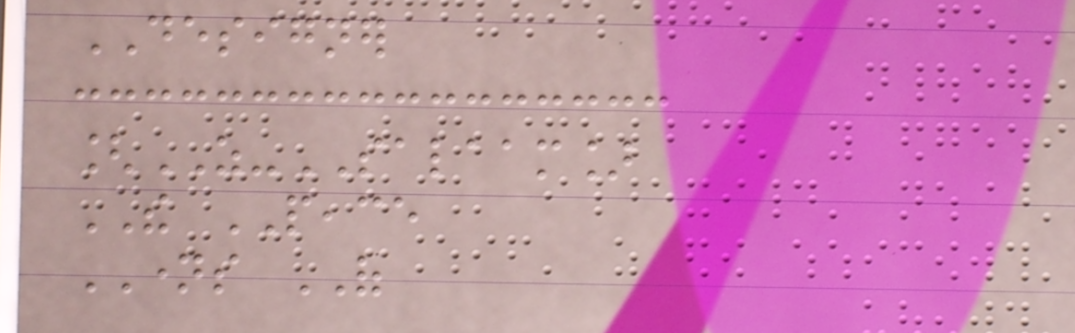DESIGNER
[AS-SALAAM]
THE PEACE
NAMES OF
